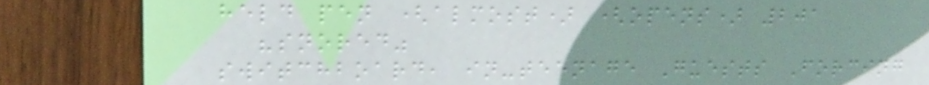held pen (almost) (opens) 201
"snored"
switchboard, in-teenage Guests Forcing
